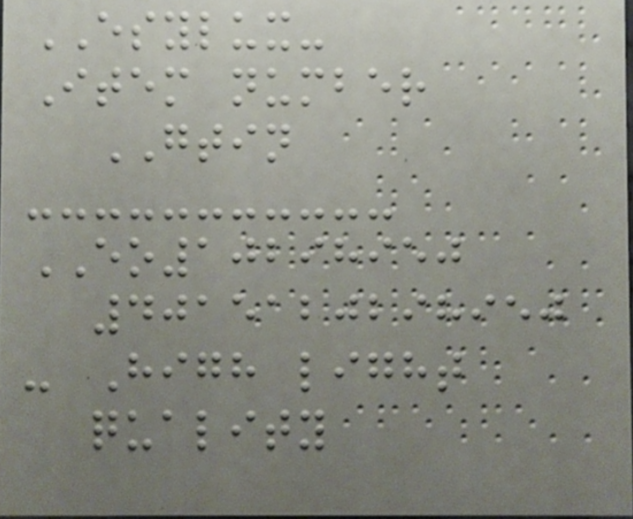ESYLUX-
Item number
GTIN
EO10298950
4015120298950
- High light
quality
